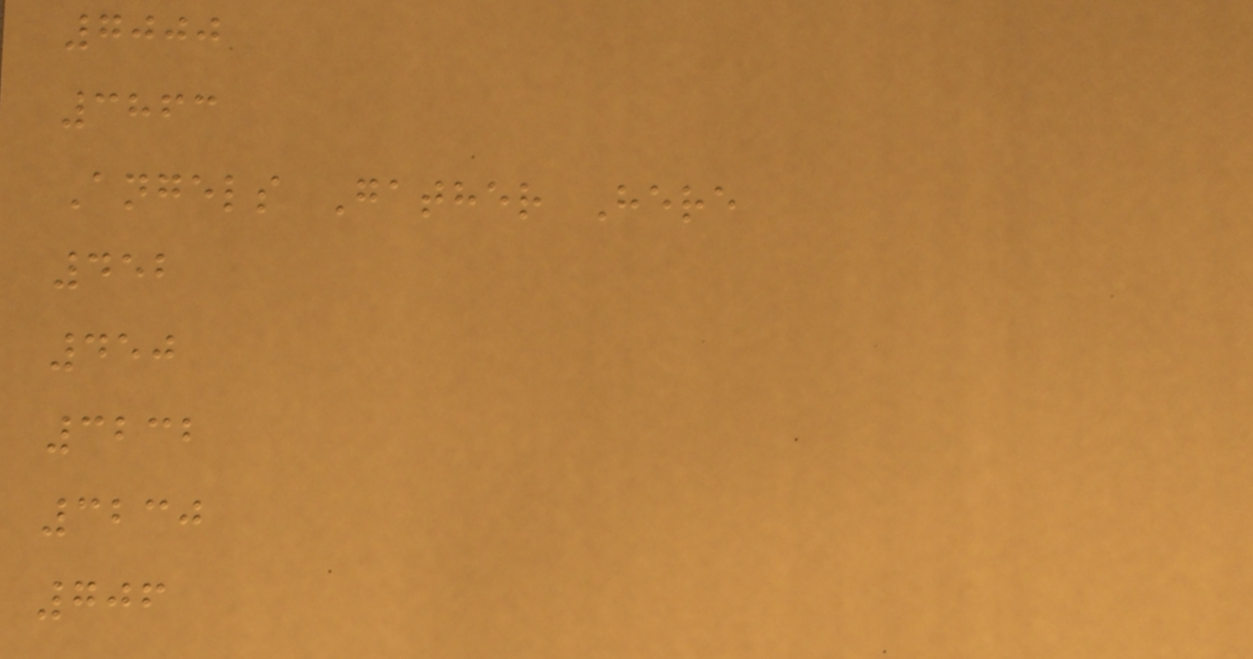7000
3863
Angels Gather Here
452
450
3232
3230
706
